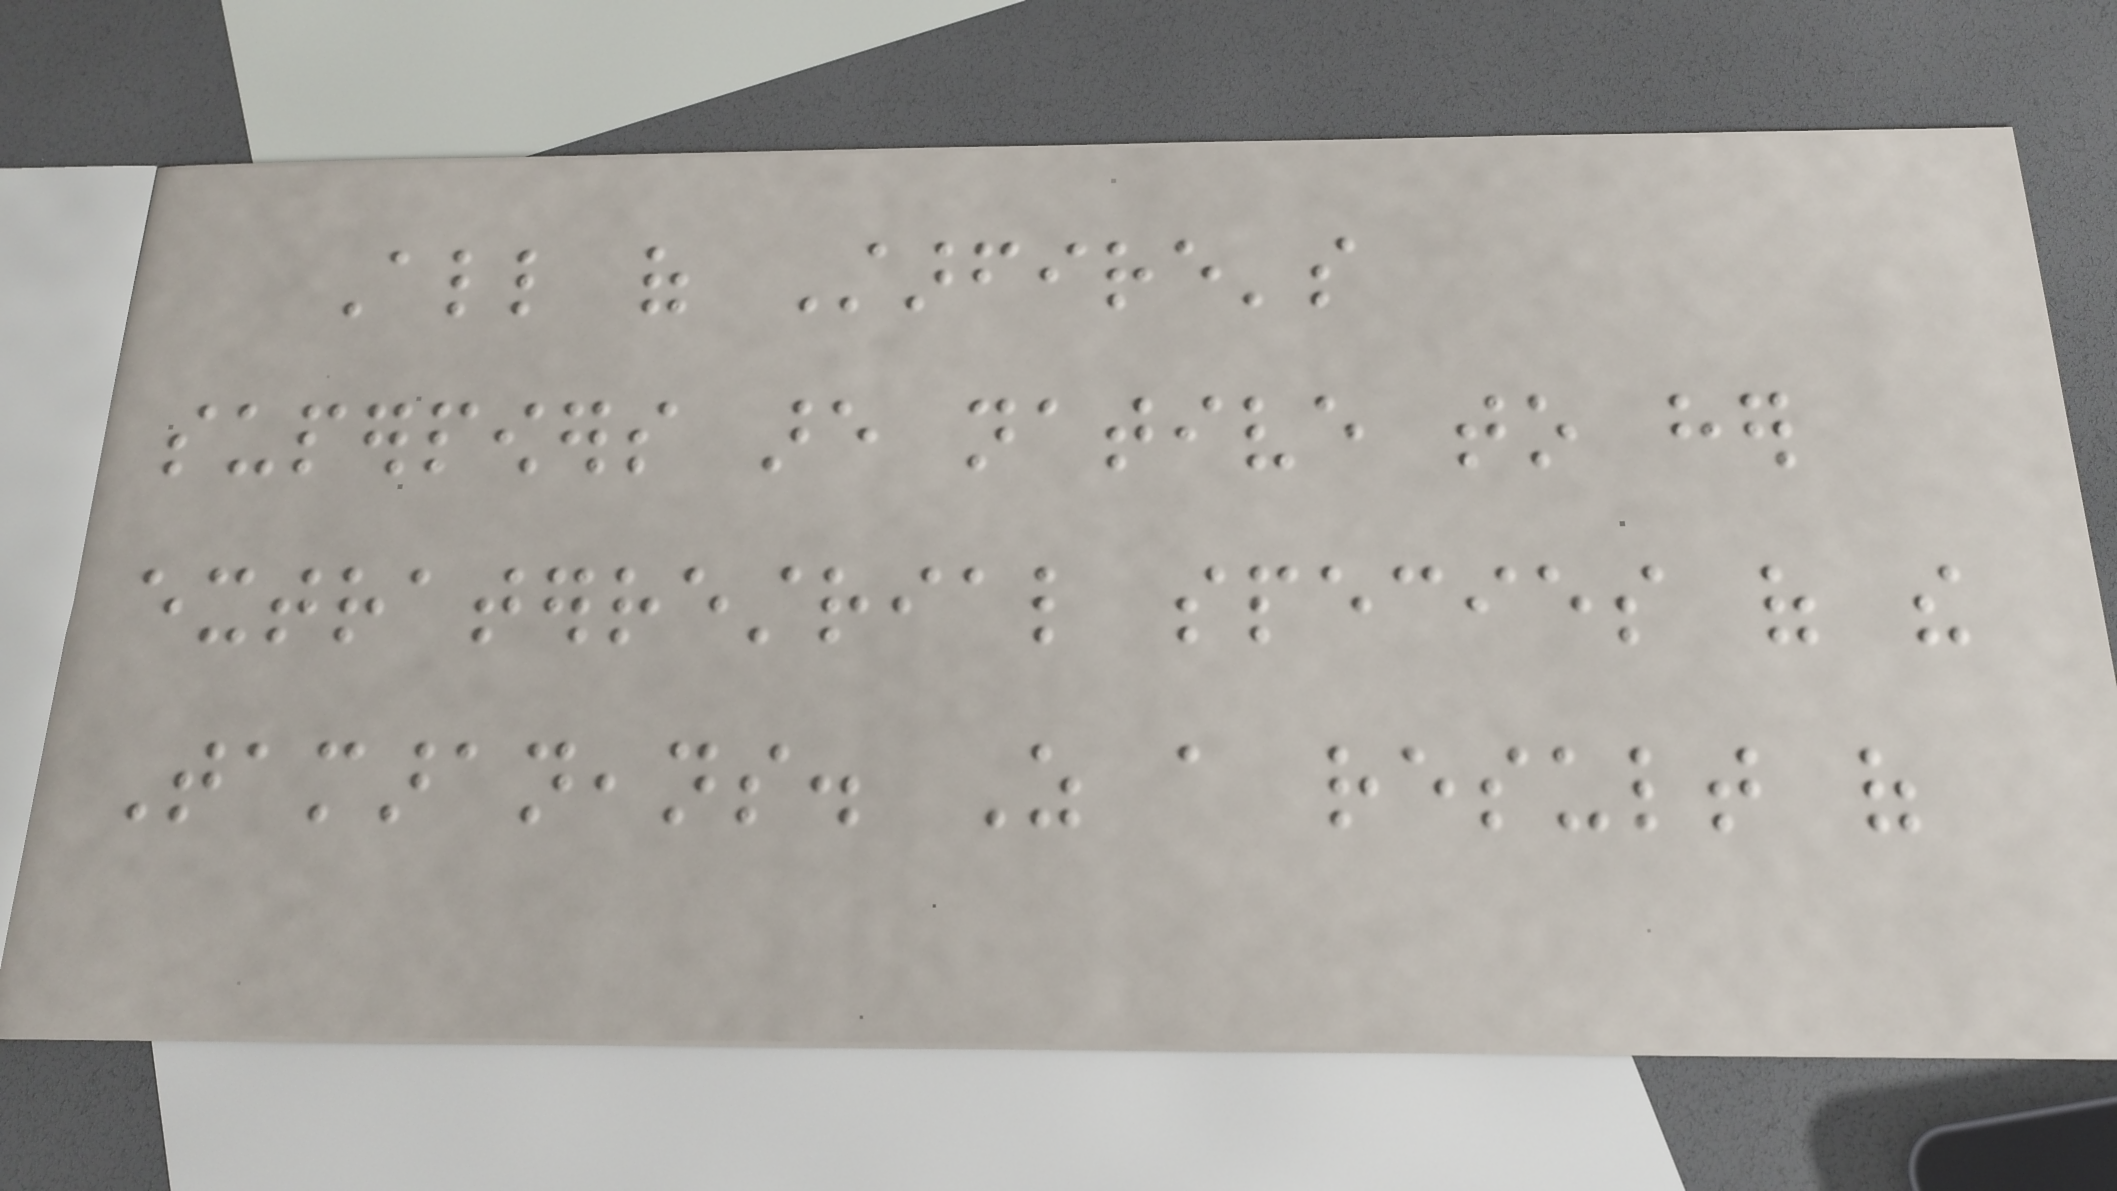All of Starfire's
superpowers are native to her
extraterrestrial species of the
Tamaraneans. As a result of
